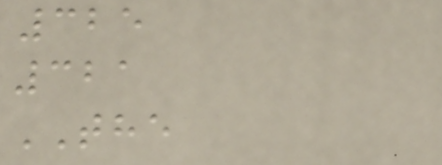325
321
THE
